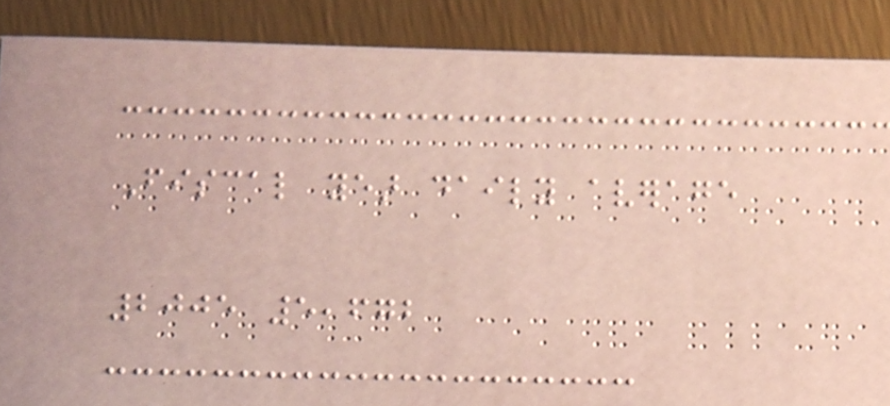Fiscal year daily average
2005 5,672
